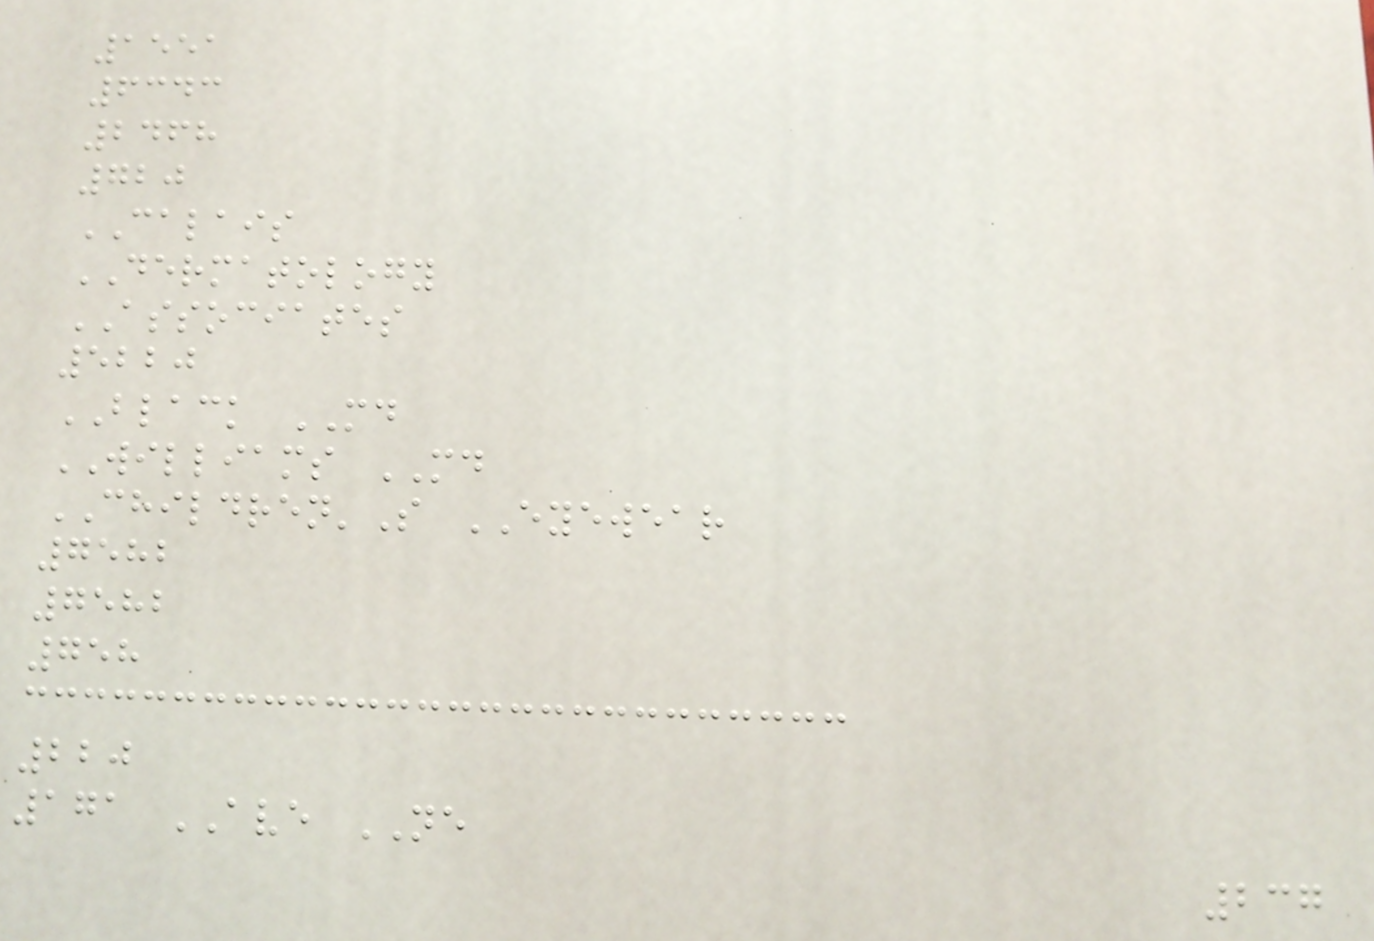1551
6343
2468
720
CALAIS
DERMATOLOGY
ASSOCIATES
5220
BLACK MD
WILLIAMS MD
CHILDREN'S EYEWEAR
7582
7582
758
220
171 AVE NE
237
